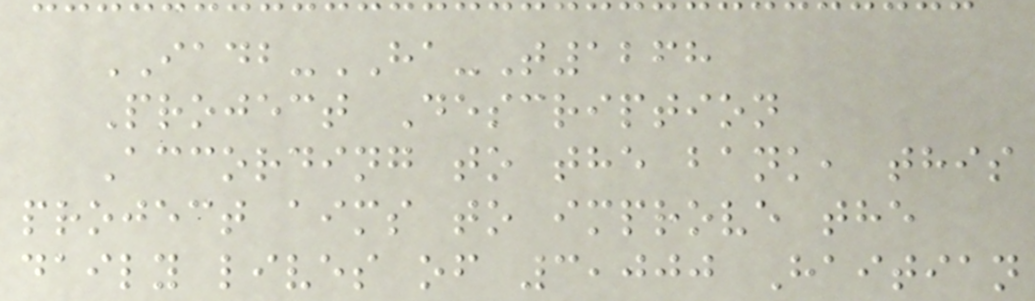IADB-HA-T1268
Project Description
According to the bank, this
project aims to improve the
daily lives of 3,000 Haitian
